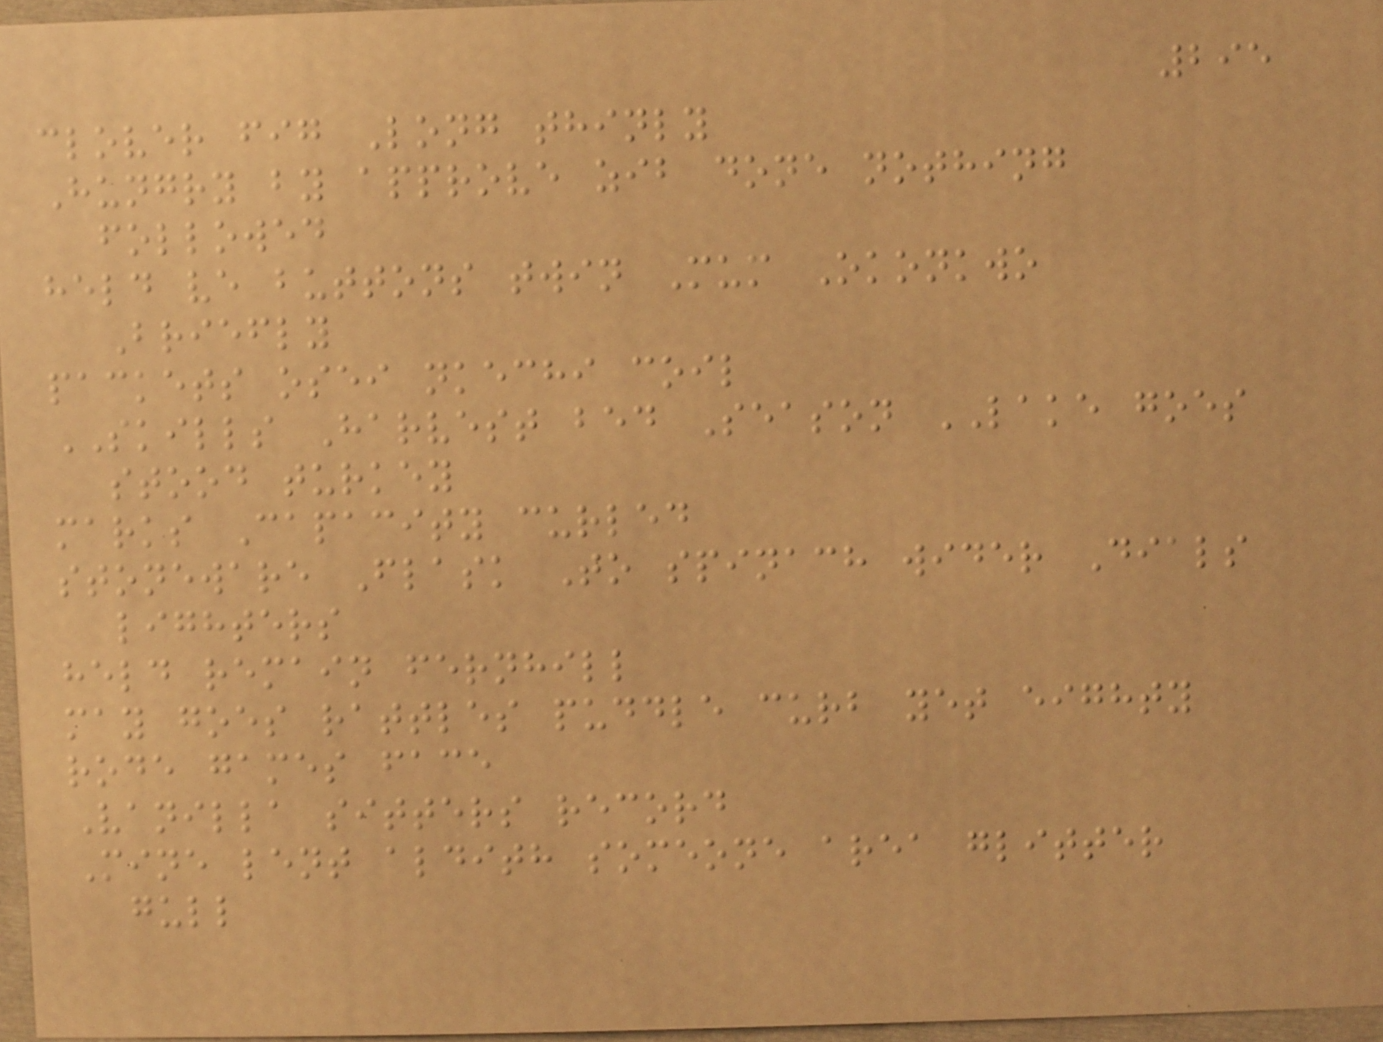295
clover fig Long thinly
Hungry by approve zib done nothing
followed
held ve buttons twin Mum Okonkwo
Briefly
packets osei nkechi coil
SKILLS Harvest bed Season LAKE goes
stood turkey
marks Capacity curled
stoneware Flask To spinach wider Dials
lighters
held remain fernhill
may goes rattles puddle curb yet eighty
rode games face
Vanilla sitters record
Mine lent aldith someone area glitter
gull
